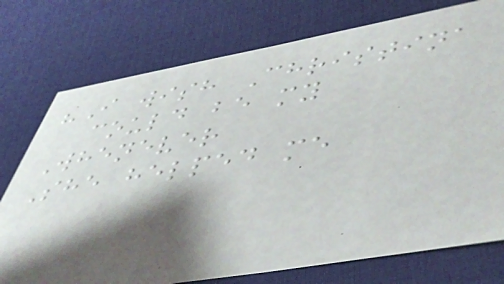"I wish Christina
could be my
Whenever
She helped me
